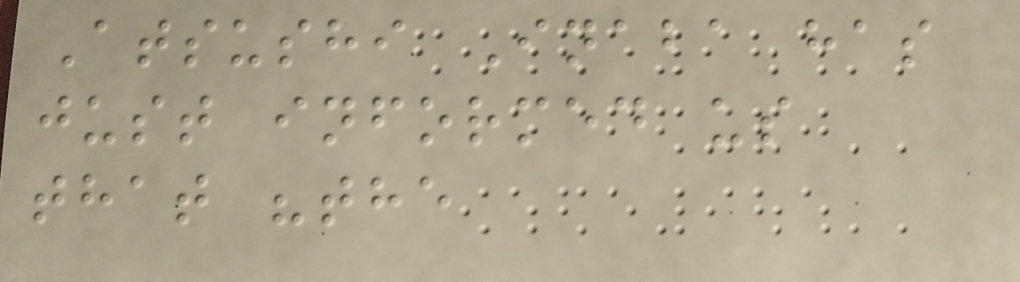Atsushi Inaba has
just informed us
that "the
